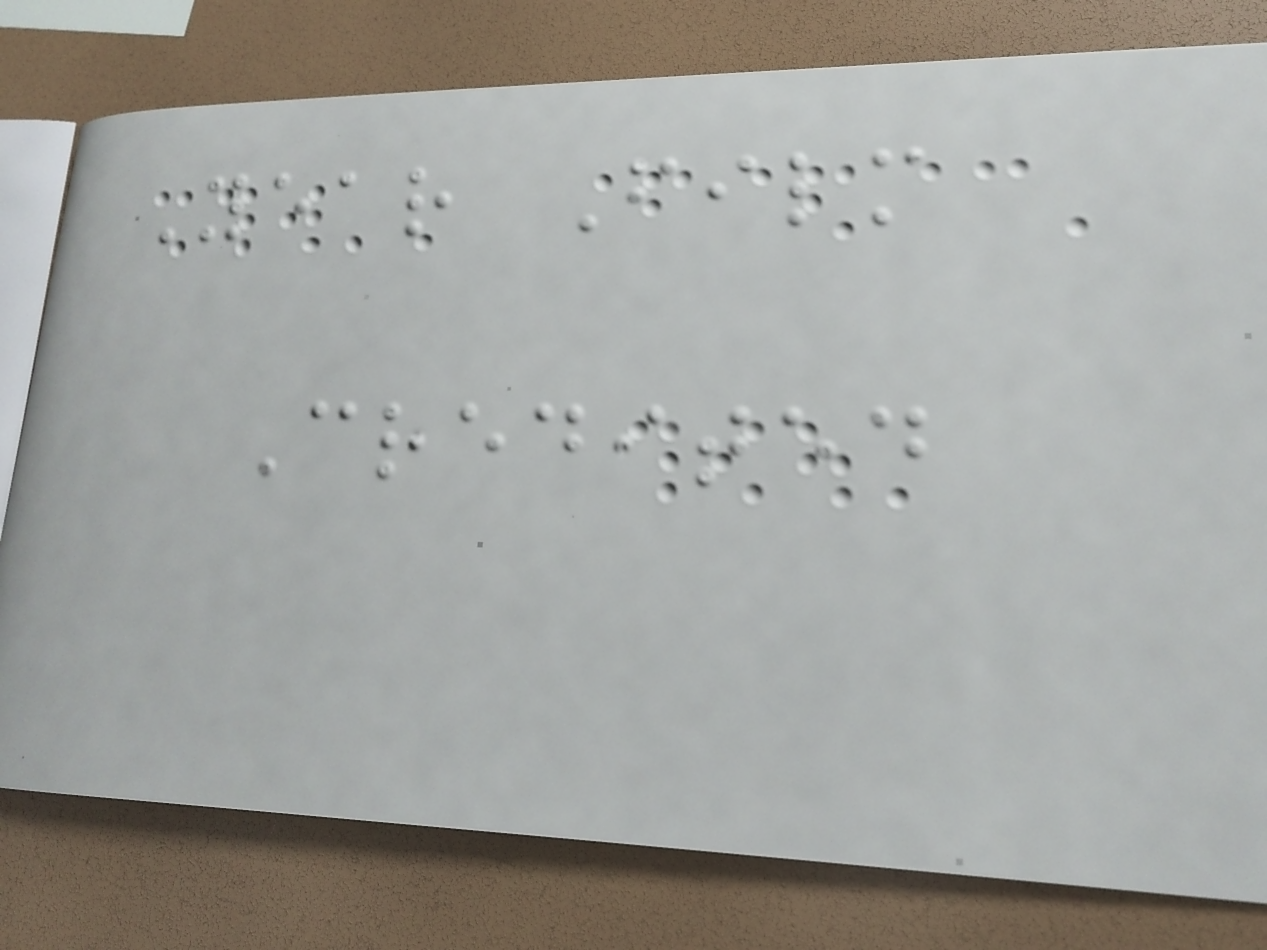Year Film
Credited
